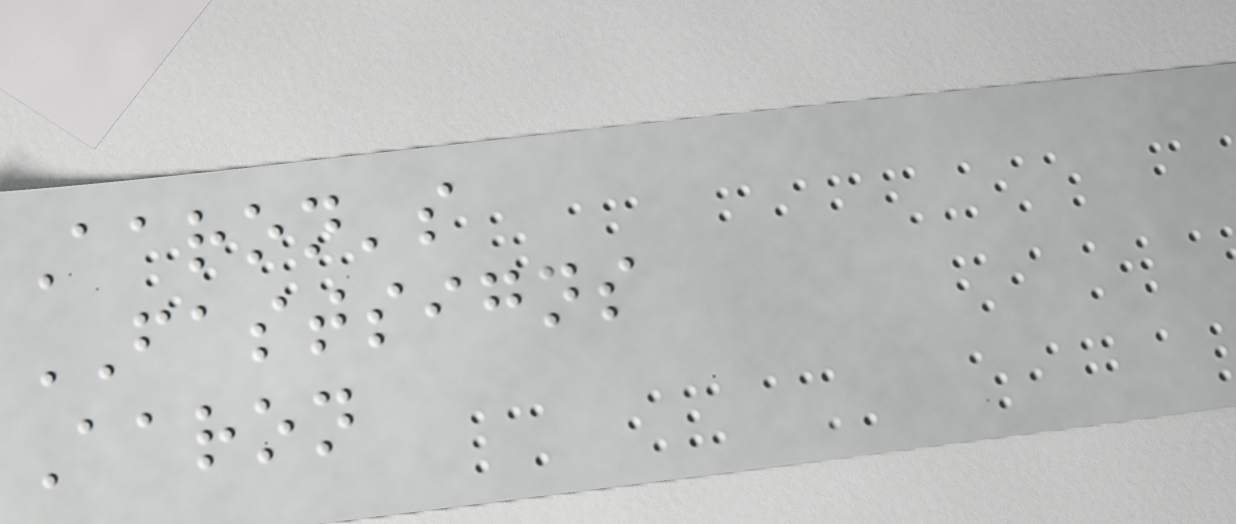Aaron's
FASTSIGNS
Aaron
